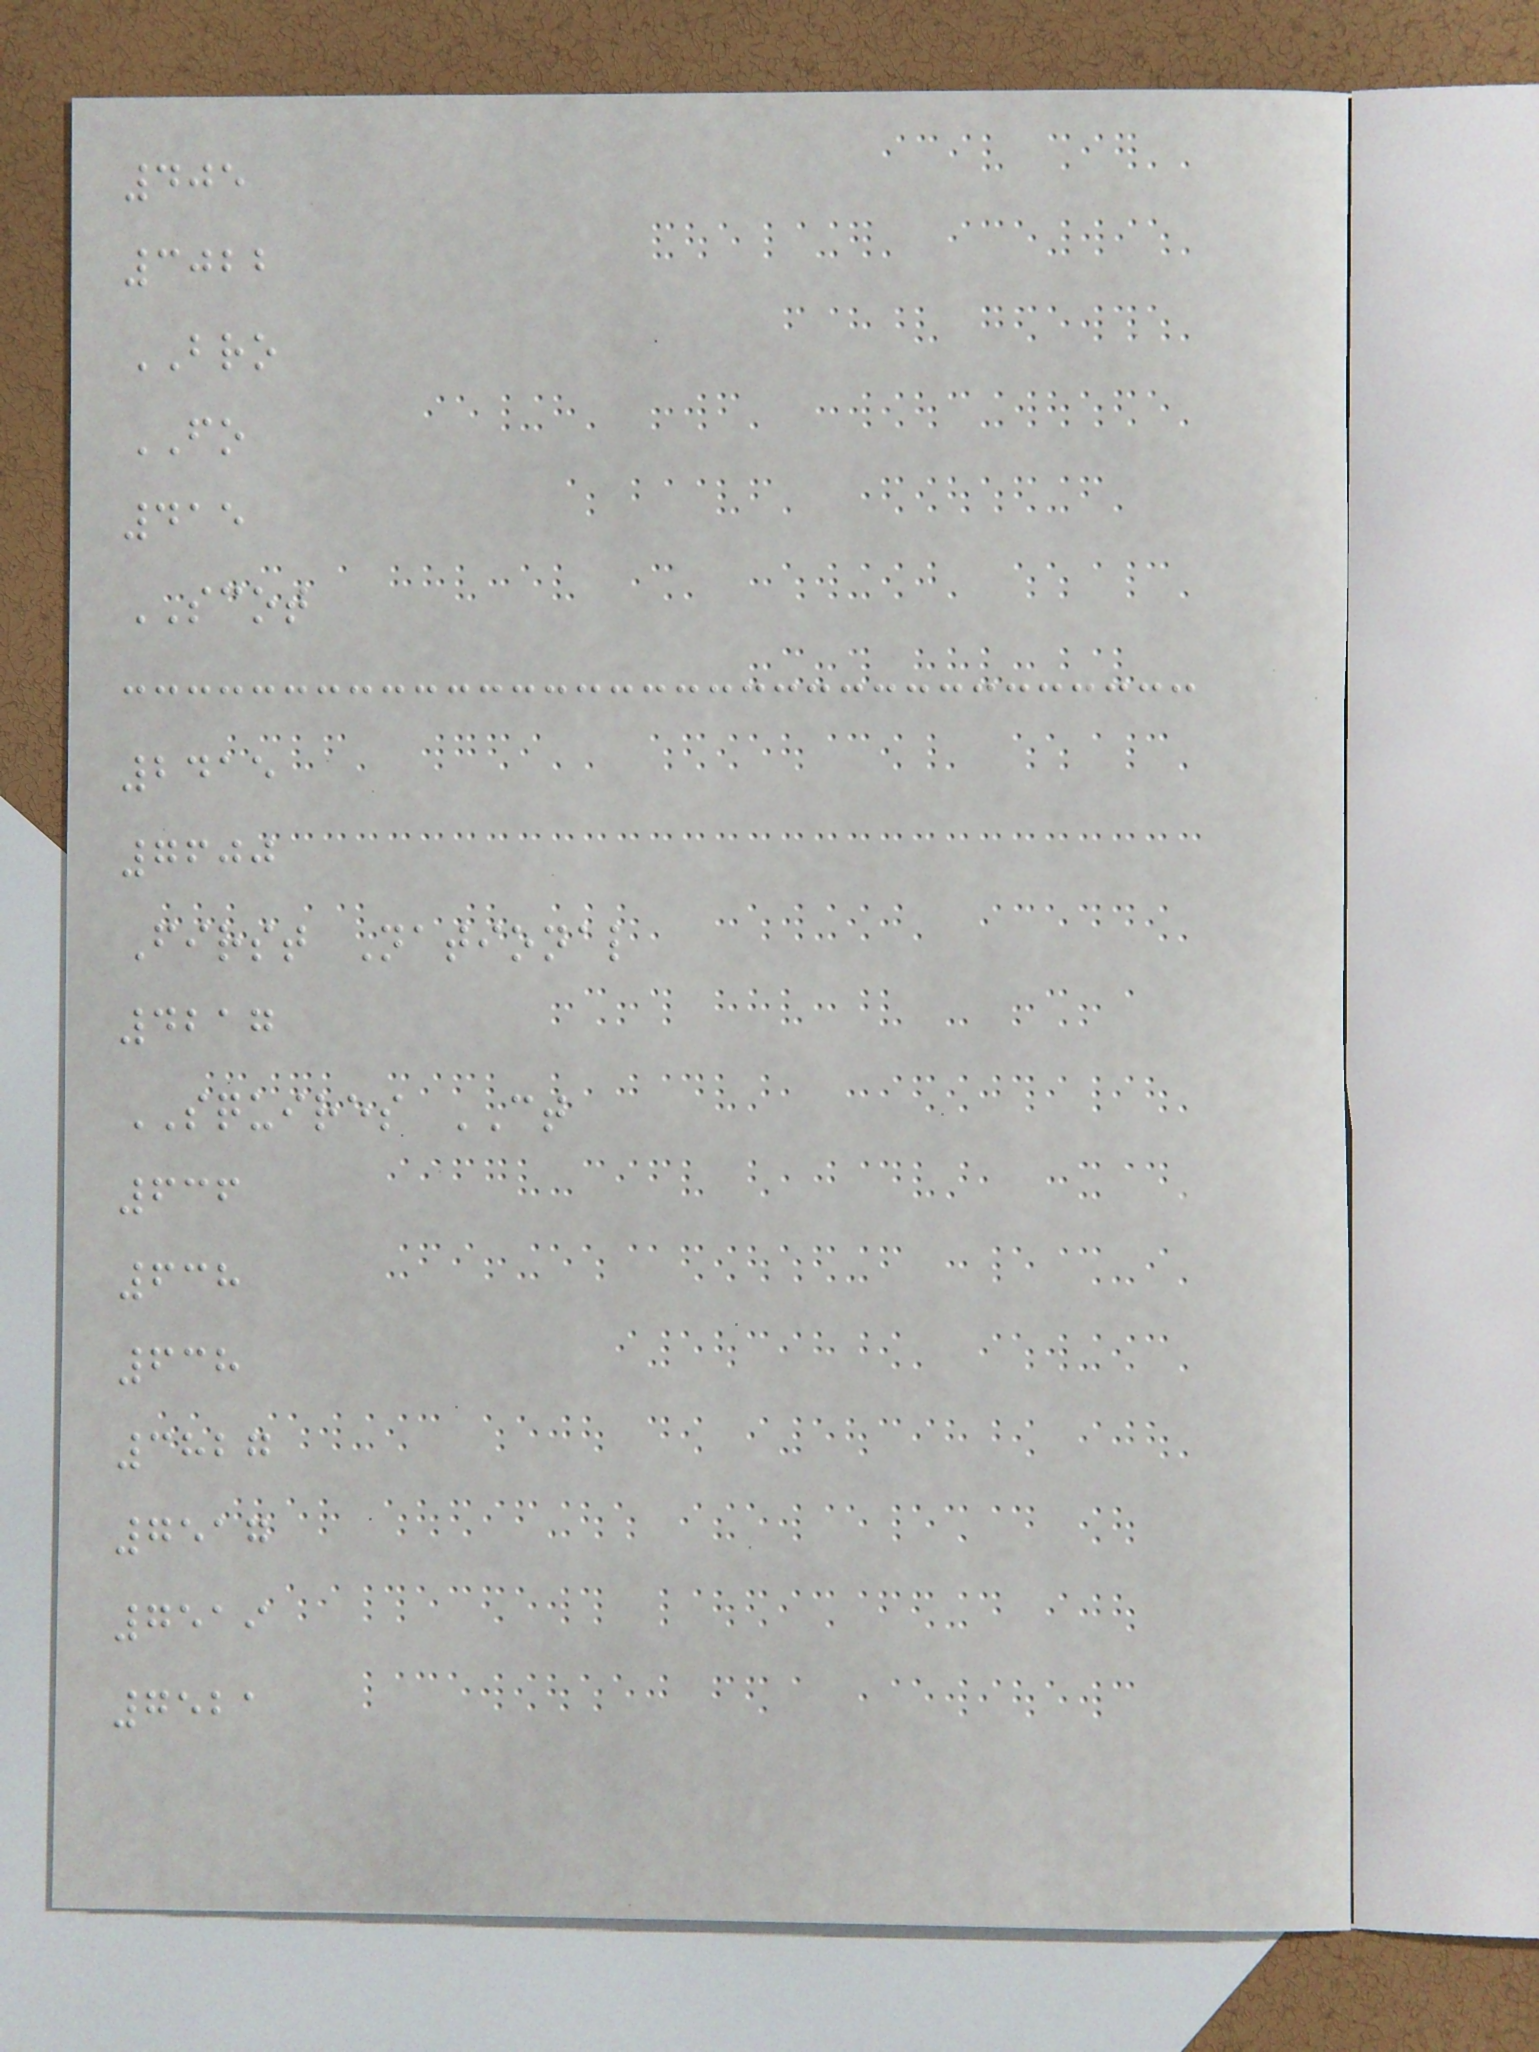405
3022
BRO
FO
415
SCOT
2415
7600
First National
4217
SQUIRES CT
636
638
638
3827
7517
7519
7521
